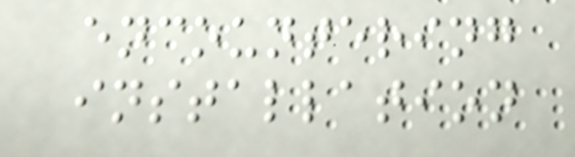encountering
installation
